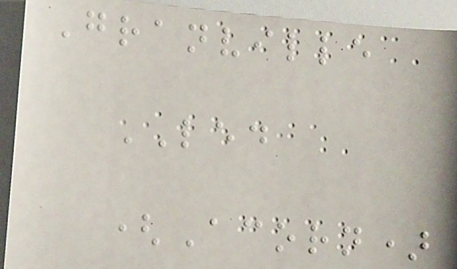Granville
LED
(Acorn)
